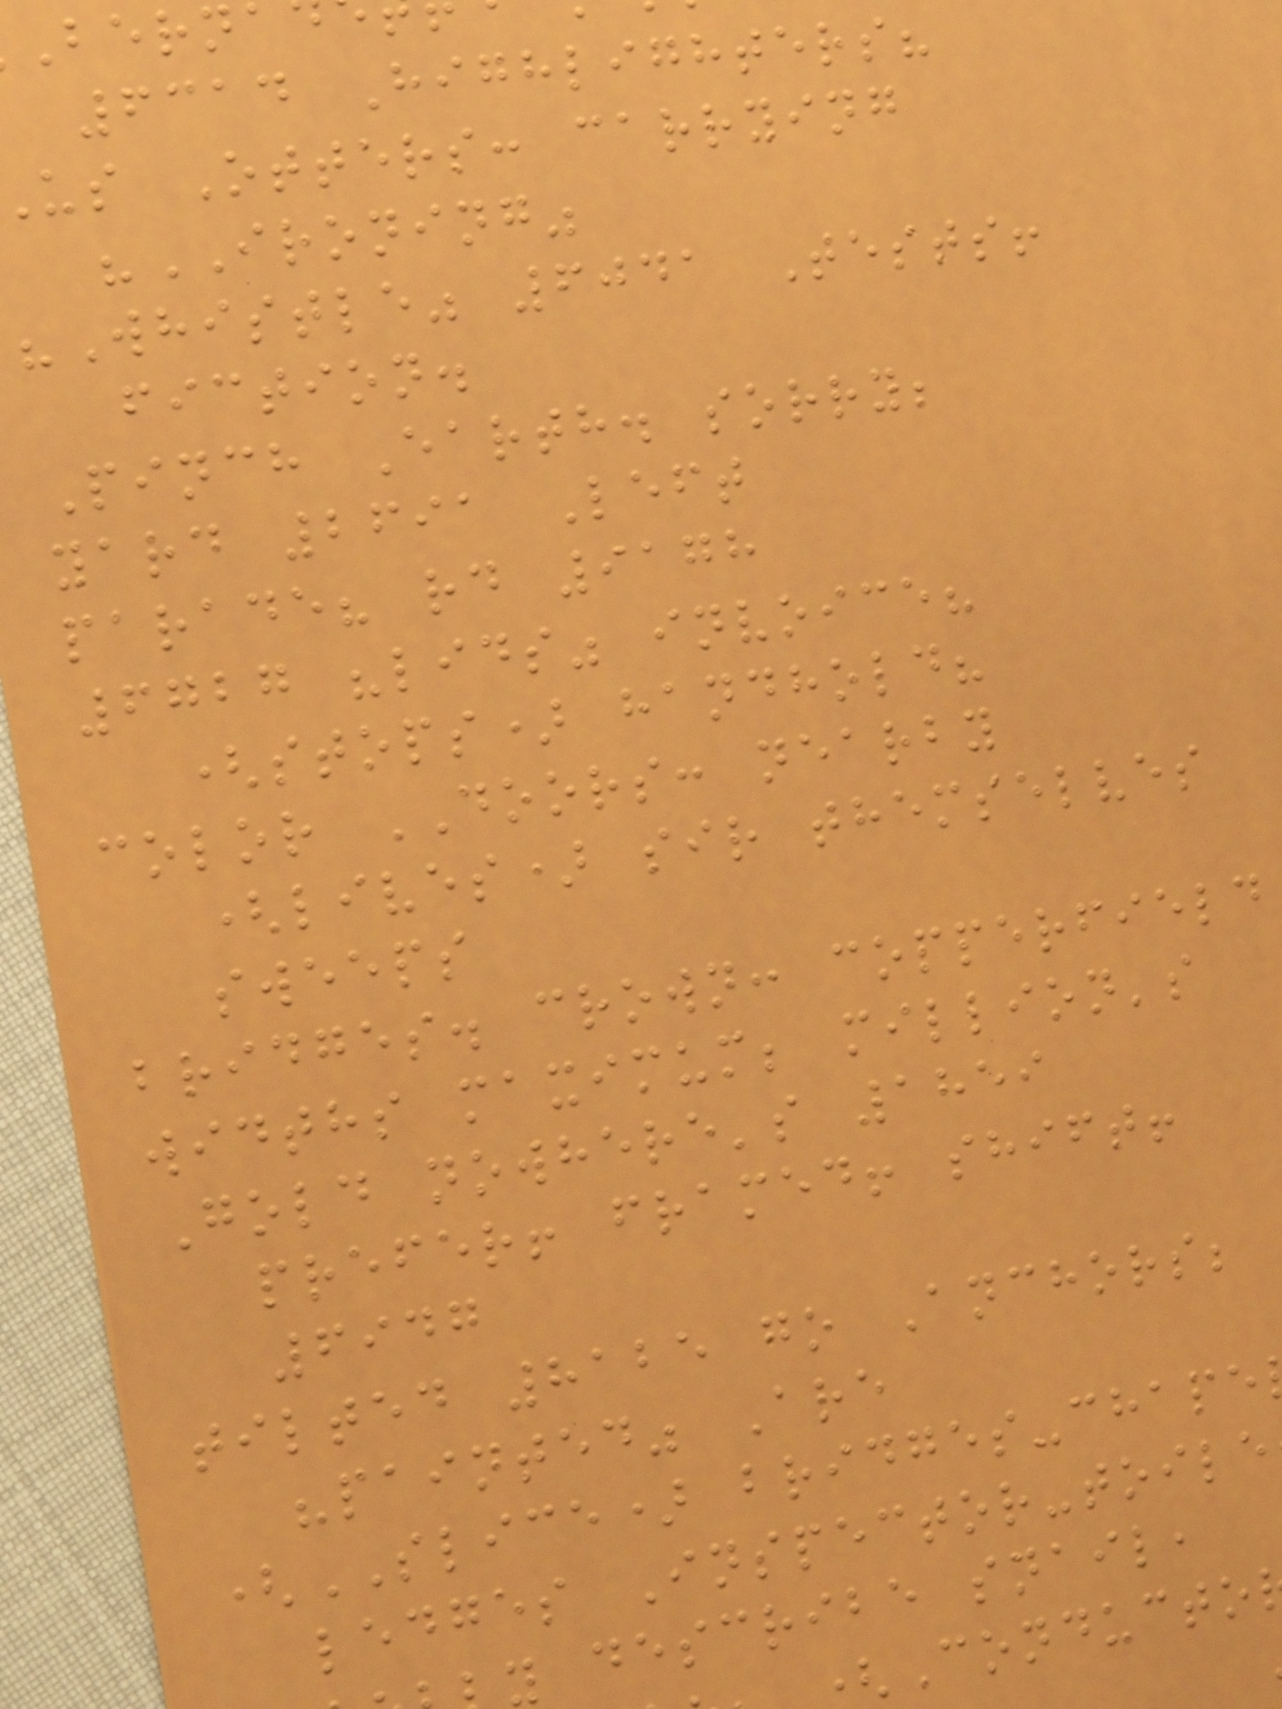6314 Highlighters?
us Otters: carrying
"IRONING"
"Whistle" 6041 Tests!
fiction.
Pinch Earth. sorry;
yard 2691 Left
parade? rd 9178
6727 "lids" invoice?
(stops) handhold?
color DOORS: nearby
(lives) sir themselves
sweeps
bridges. crown: copperfield
widths maximum; million's
Gold nowhere's 1859
prefer! framed! shift!
6947
tilted 8125 go Anchors;
"painted" Are
(SLICE) bridges-chape
ledges Inspector-toile
y describe snail,
